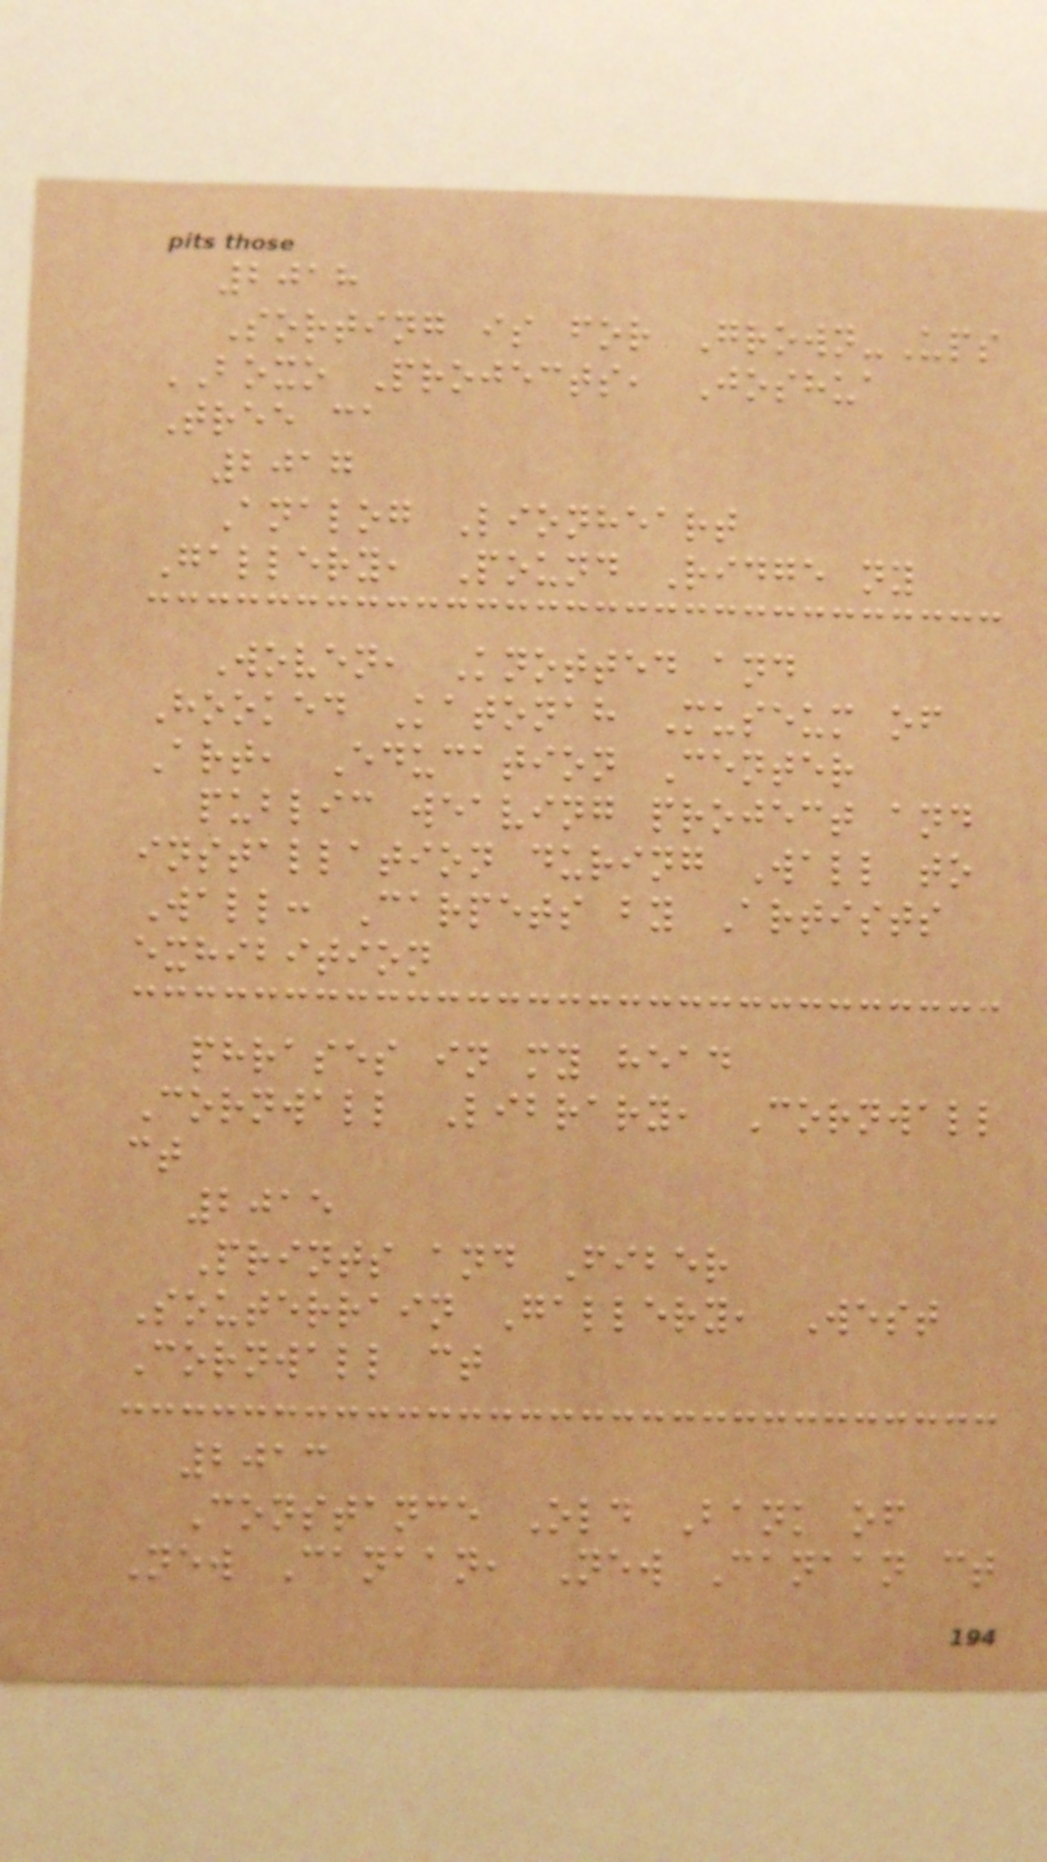2018
Sorting is for Grown-Ups
BOXO Projects, Joshua
Tree ca
2017
Analog Lionheart
Gallery, Pound Ridge ny
Woven, Knotted and
Hooked Katonah Museum of
Art, Education Center
public weaving project and
installation during Wall to
Wall: Carpets by Artists
exhibition
phrases in my head
Cornwall Library, Cornwall
ct
2015
Prints and Fiber
Souterrain Gallery, West
Cornwall ct
2013
Constance Old Bank of
New Canaan, New Canaan ct
